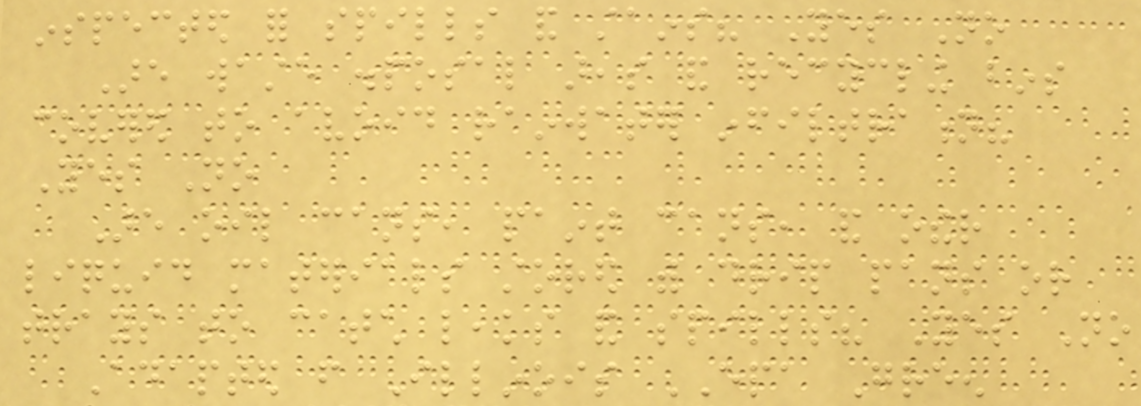inspected for spills and stains? Yes No
Are waste disposal areas and recycling bins
covered to avoid rainwater infiltration?
Yes No
Are oil cans, paint cans, and other
liquid materials stored with drip pans or
trays to catch leaks and spills? Yes No
Adapted from Illinois EPA Green
